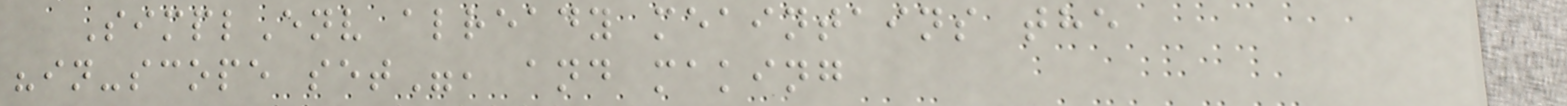SimplEnv already meaintains the
"in-scope set", and making
